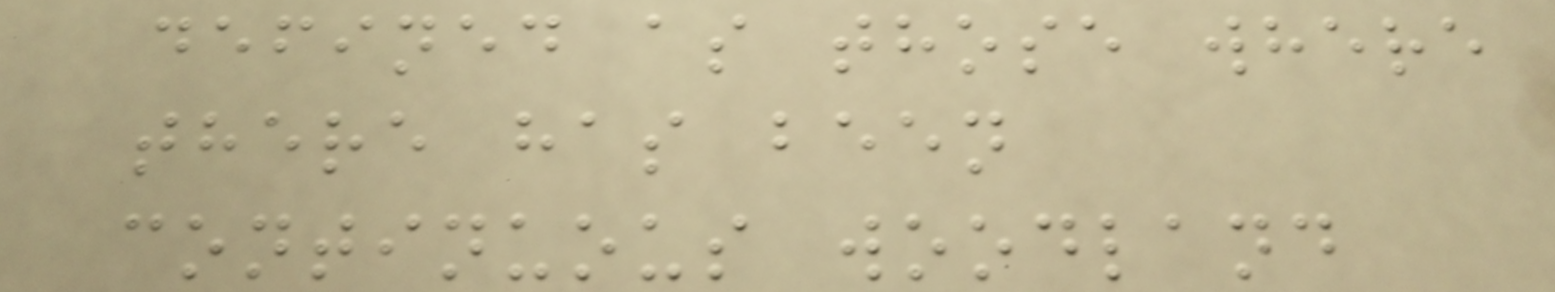defined as those where
there has been
continuous woodland
